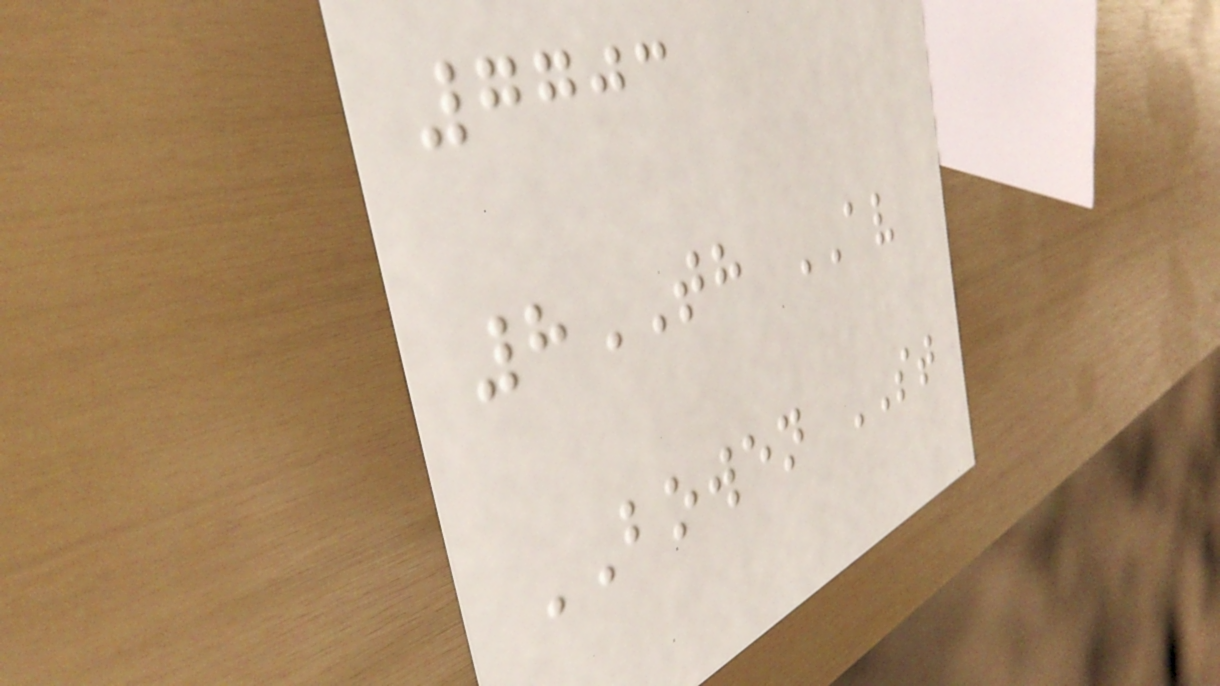7703
8TH AV
BOWEN ST
